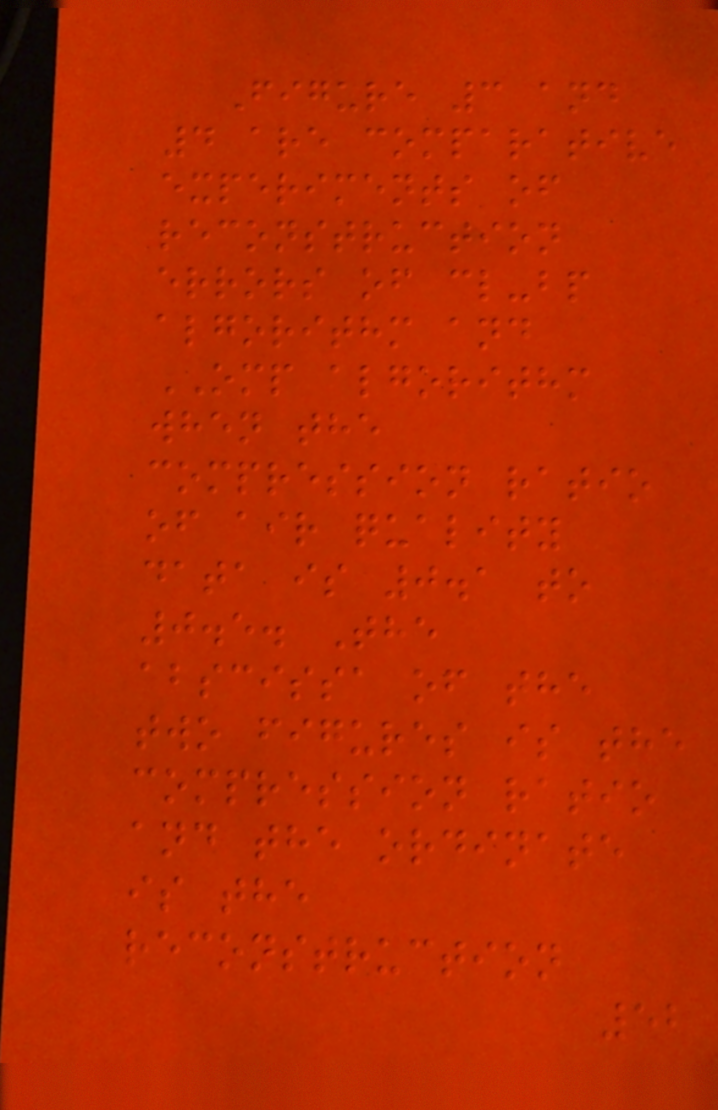Figure 3 and
4 are comparative
experiments of
reconstruction
errors of cl-bp
algorithm and
OMP algorithm
when the
compression ratio
of air quality
data is 0.1 to
0.5. The
abscissa of the
two figures is the
compression ratio
and the ordinate
is the
reconstruction
52
